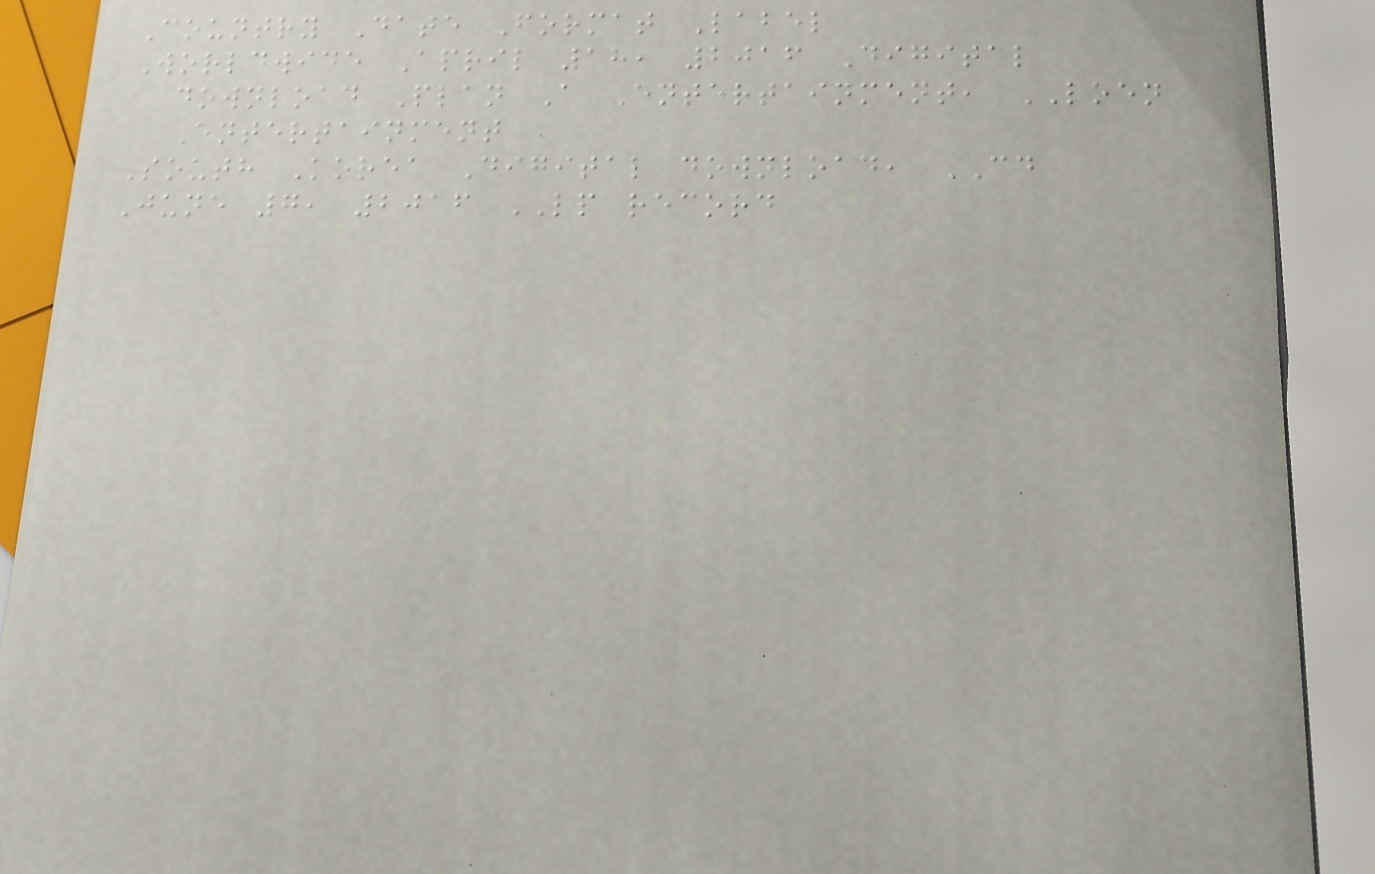Country Date Format Label
Worldwide April 18, 2016 Digital
download Plan A Entertainment, LOEN
Entertainment
South Korea Digital download, CD
June 7, 2016 LP record
